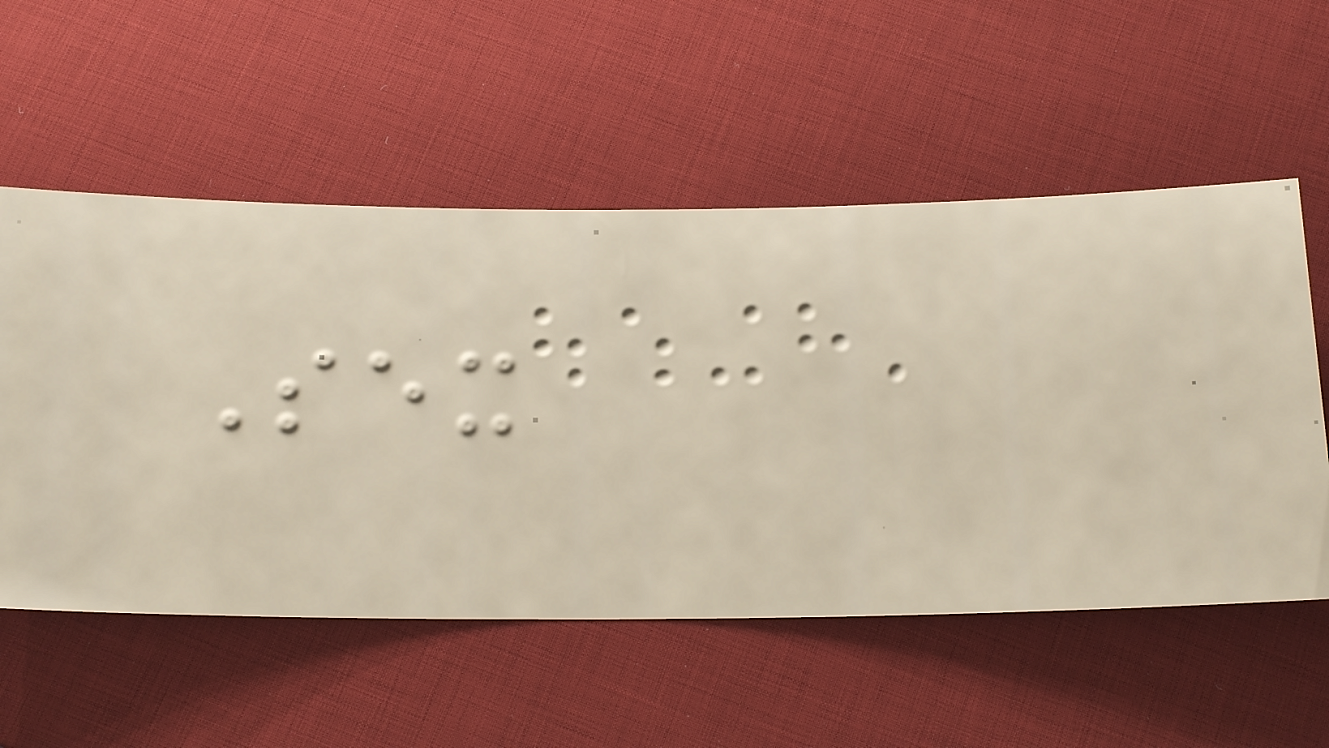Sex
